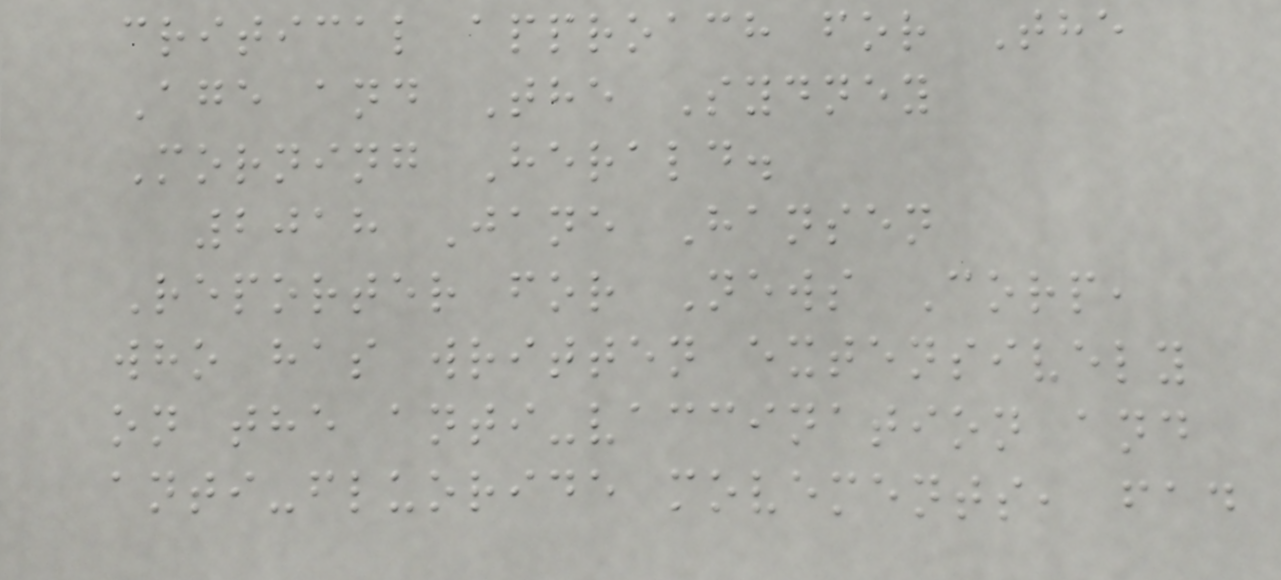critical approach for The
Age and The Sydney
Morning Herald.
2018 Jane Hansen
Reporter for News Corp,
who has written extensively
on the anti-vaccination and
anti-fluoride movements, fad
